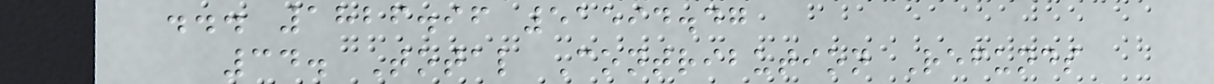... 1826.96 51594.47
34. Total Contribution Refunds
